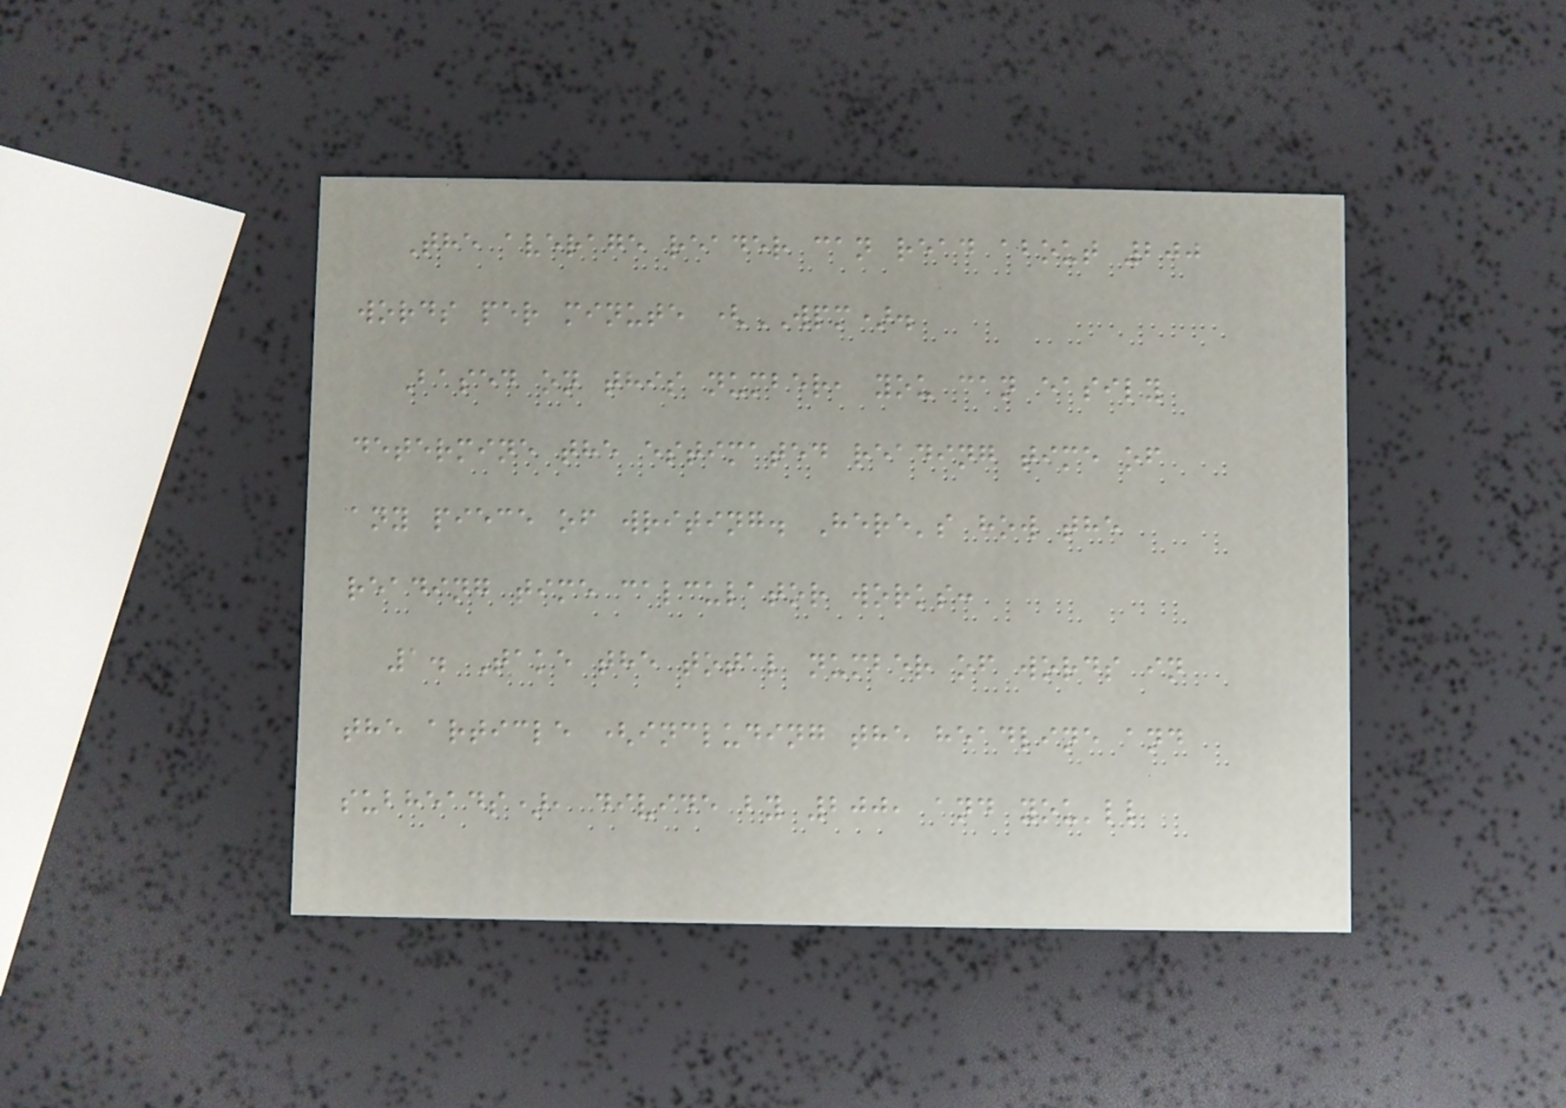The average reader can read about 200
words per minute (WPM).
Based on this number, you can easily
determine the estimated reading time of
any piece of writing. Here's how the
reading time calculator works:
1. Take the total number of words in
the article (including the headline and
subheads), divide by 200, and you'll
